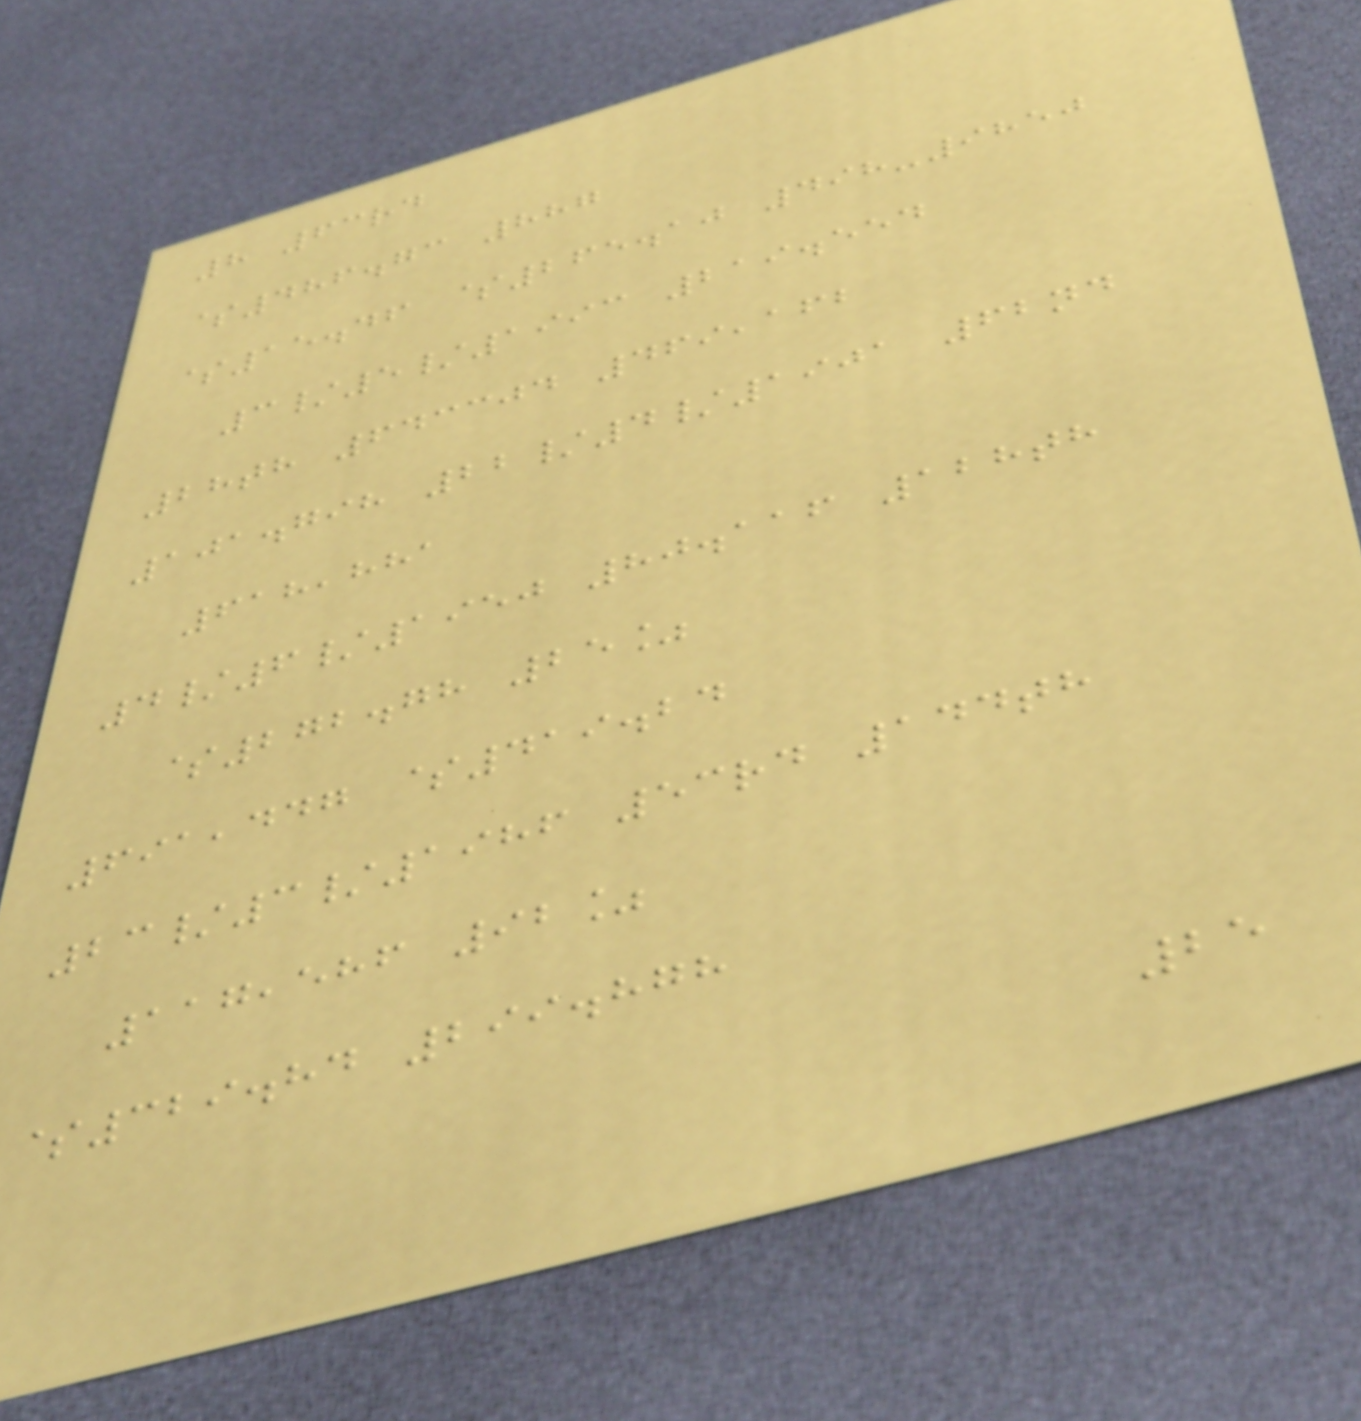8 63rd
$486.73 887
$15.46 $265.10 498-9850
3/5/1993 219.554
28th 643304 469,162
101.798 22/4/1901 62nd
618,881
4/6/1950 80.116 128th
$272.78 25%
691,447 $419.24
23/3/1986 53rd 144th
117,586 92%
$329.84 299.878
25
